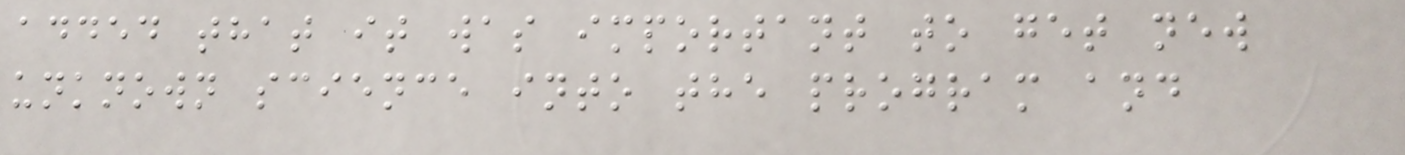added that it was important to get new
unknown science into the program and
